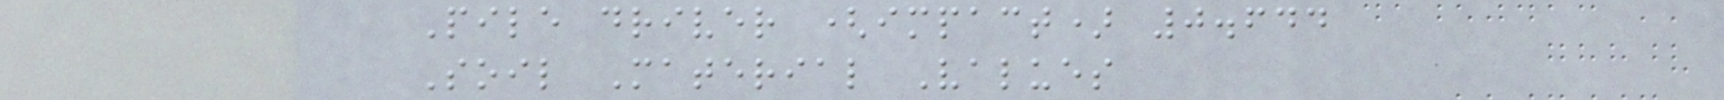Pile driver (impact) 0.644
Soil Material Values
